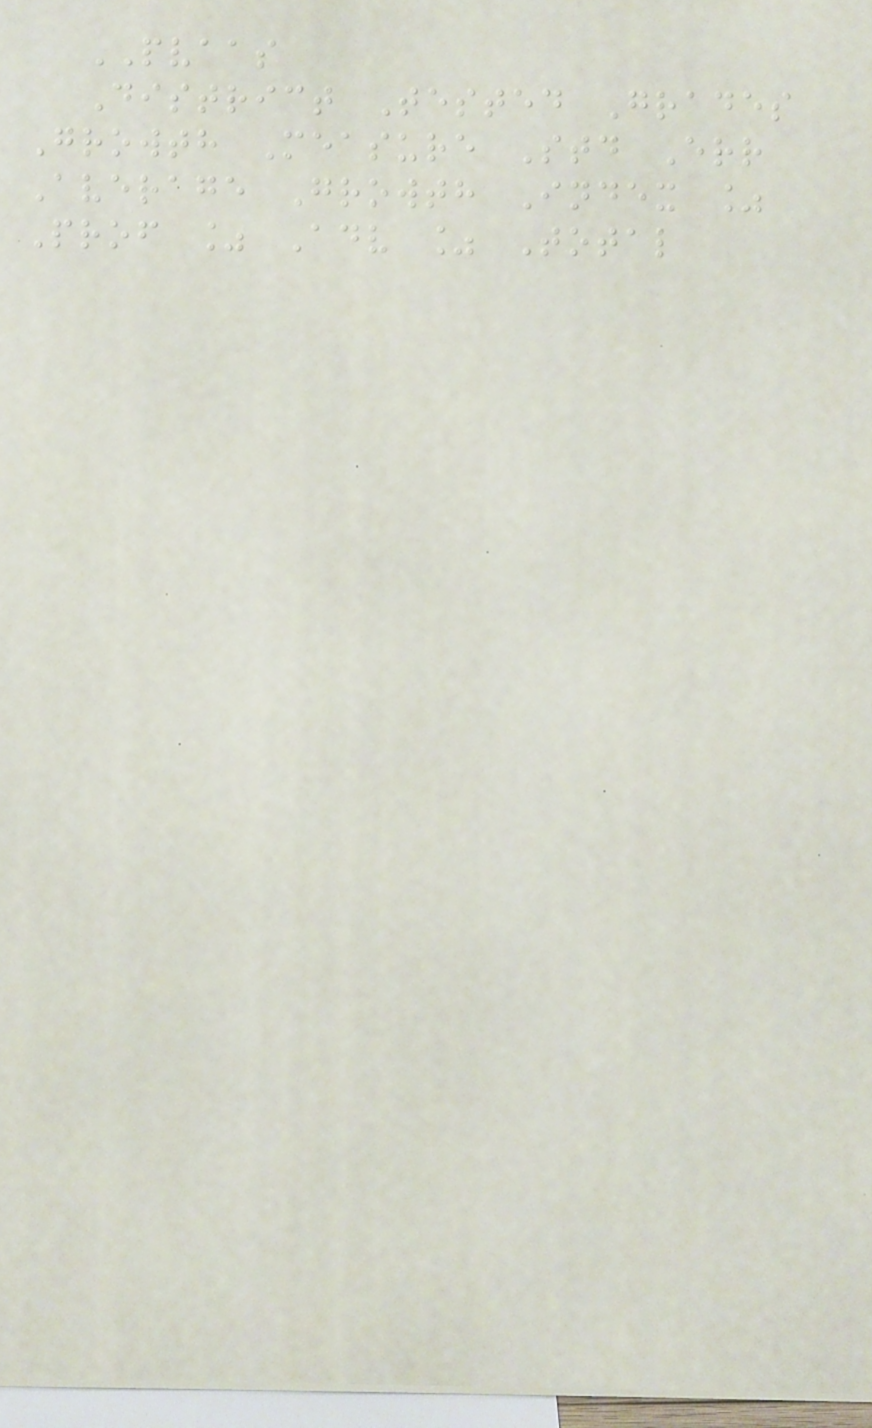PVAAS
District Tested Grades
Growth Measure Std Err
Average Growth Index %
Prof % Adv % Total
